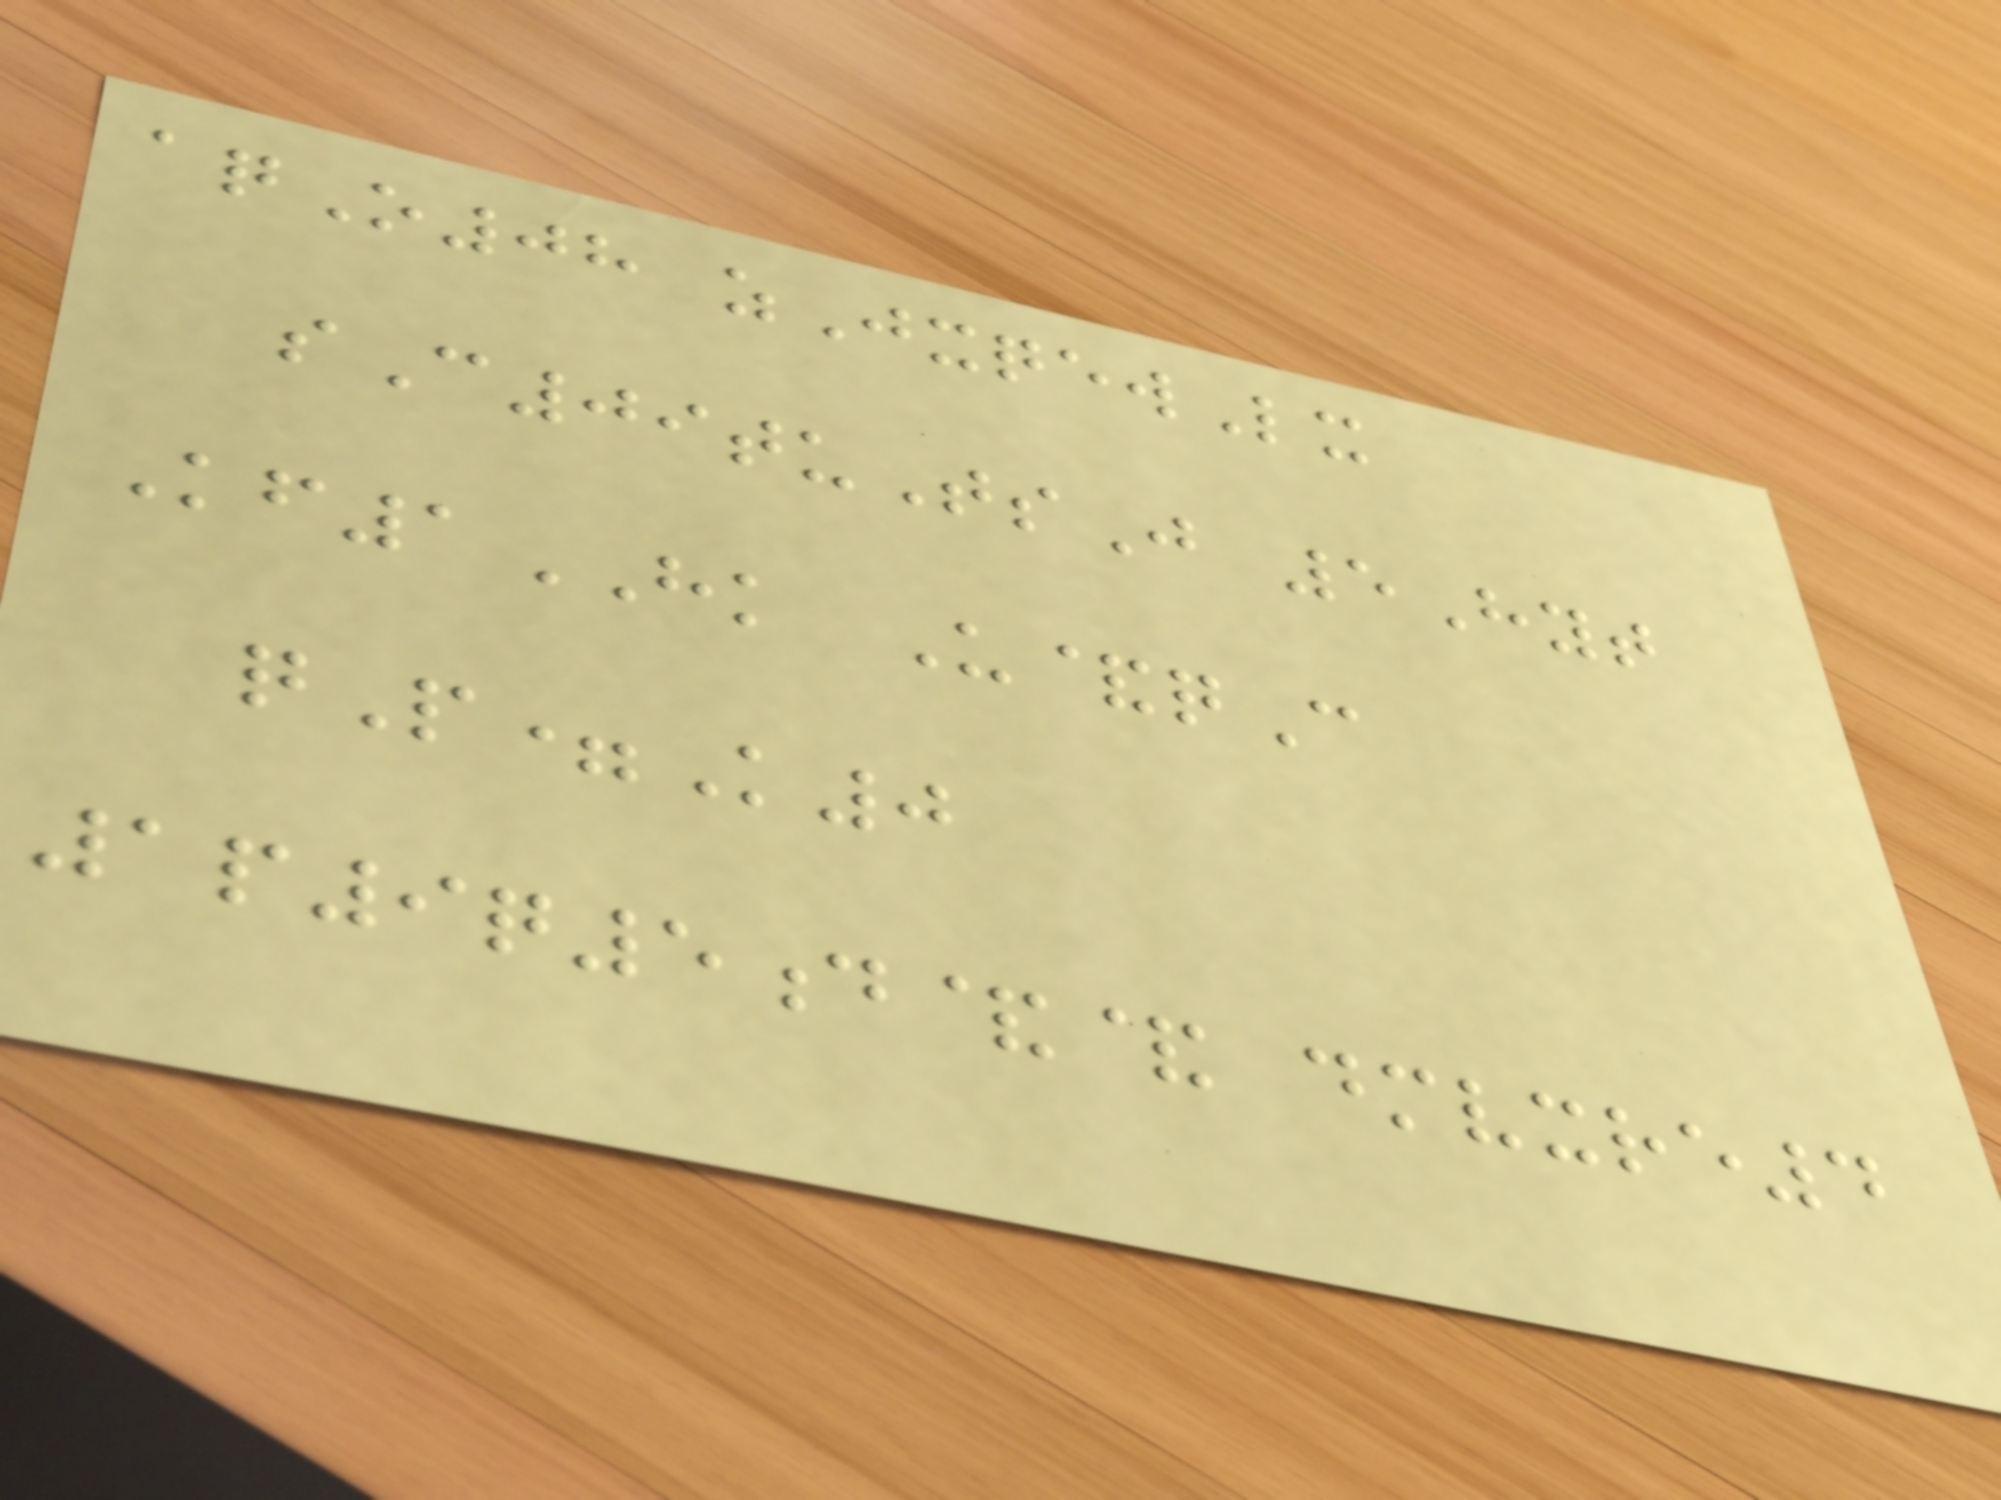aqO08 zJxqewLx
sC09tuTsJ 5Hyt
Kf1HK U&qC
qP=K0
1p9q5d&& dmvxre4
